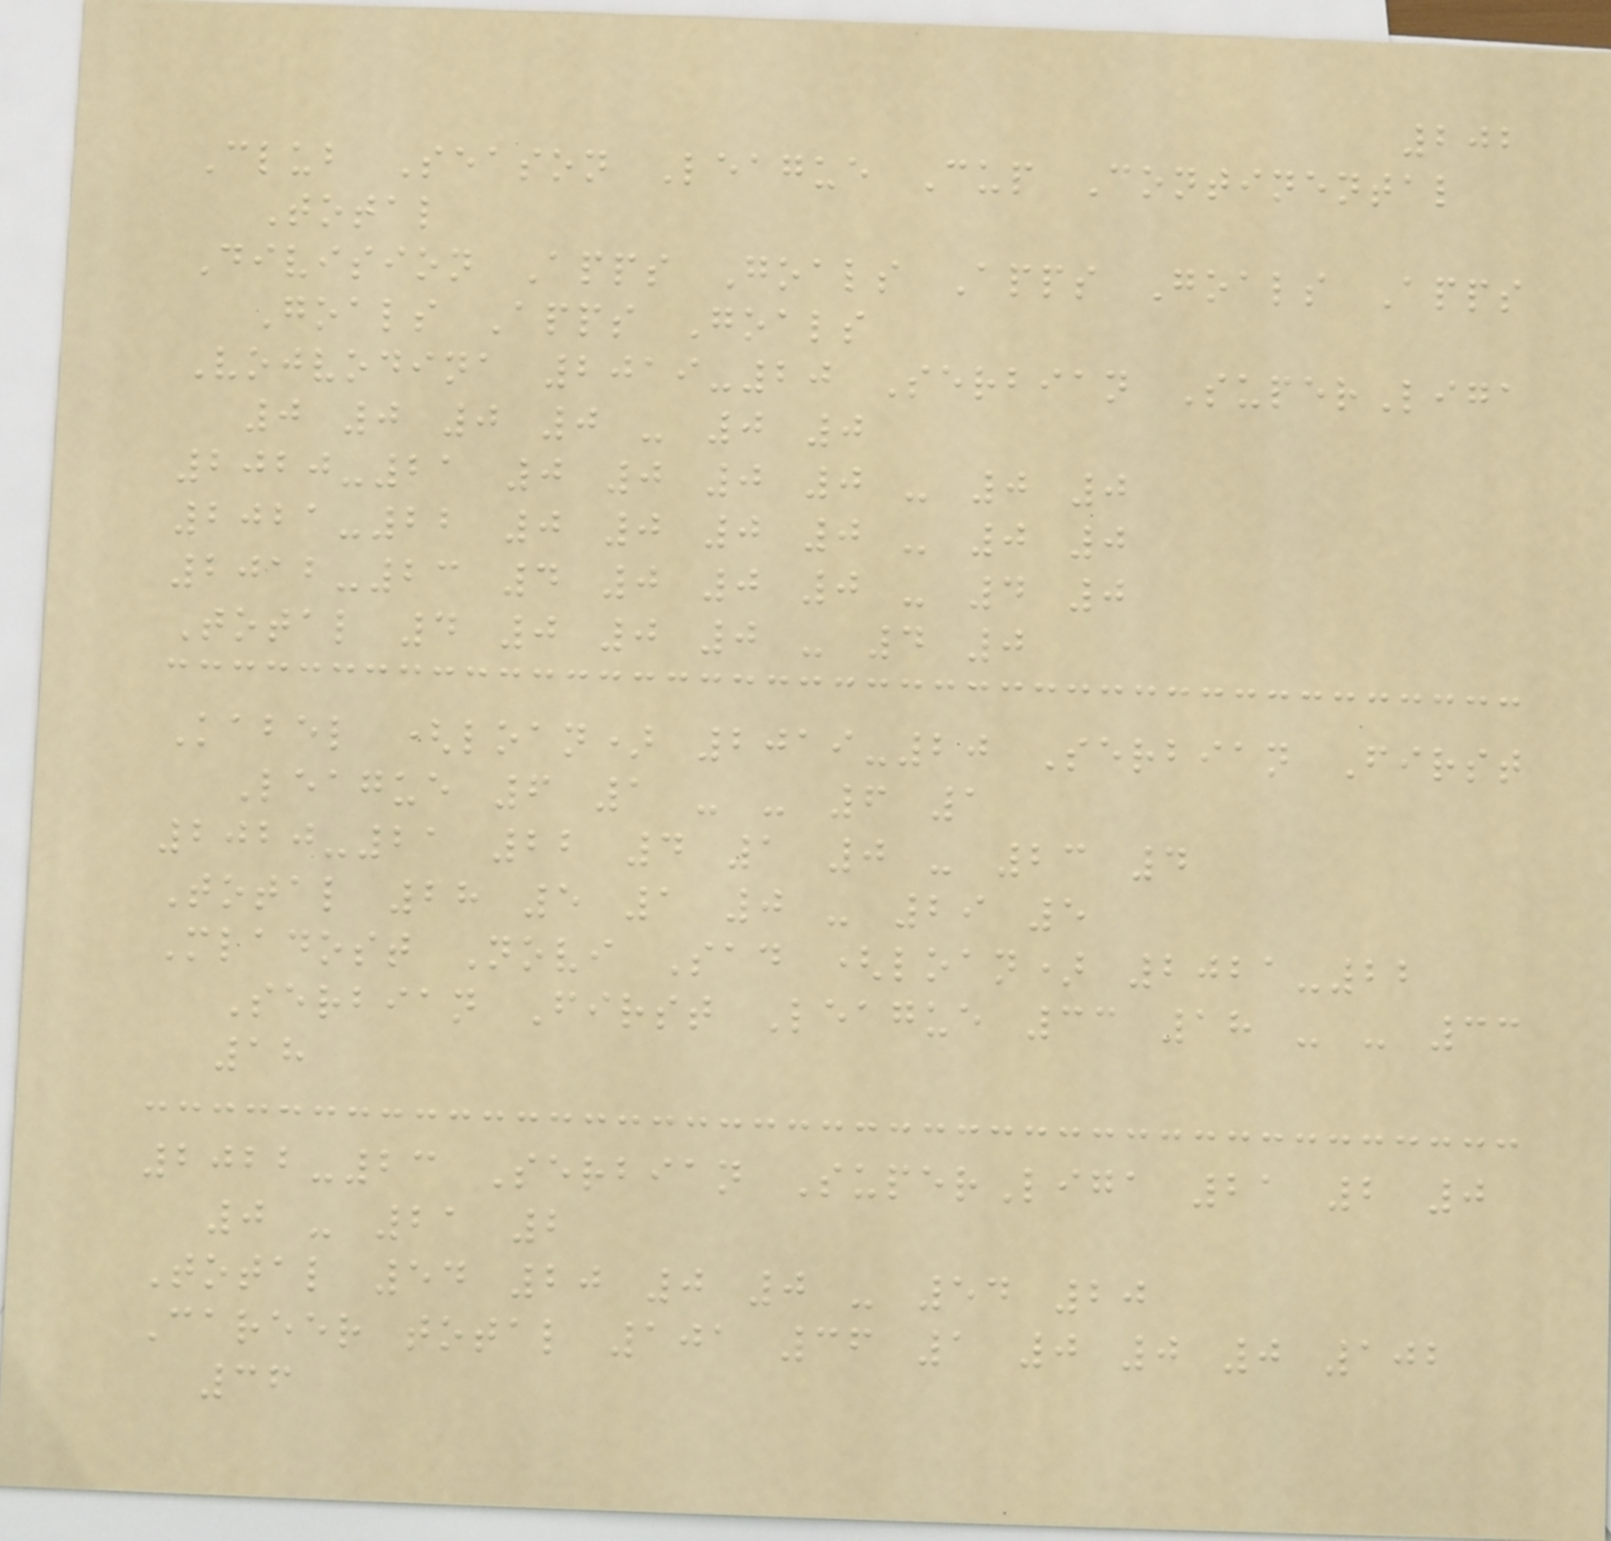202
Club Season League Cup Continental
Total
Division Apps Goals Apps Goals Apps
Goals Apps Goals
Vojvodina 2019-20 Serbian SuperLiga
0 0 0 0 - 0 0
2020-21 0 0 0 0 - 0 0
2021-22 0 0 0 0 - 0 0
2012-23 4 0 0 0 - 4 0
Total 4 0 0 0 - 4 0
Kabel (loan) 2019-20 Serbian First
League 6 1 - - 6 1
2020-21 22 4 1 0 - 23 4
Total 28 5 1 0 - 29 5
Mladost Novi Sad (loan) 2021-22
Serbian First League 33 18 - - 33
18
2022-23 Serbian SuperLiga 21 2 0
0 - 21 2
Total 54 20 0 0 - 54 20
Career total 101 36 1 0 0 0 102
36
